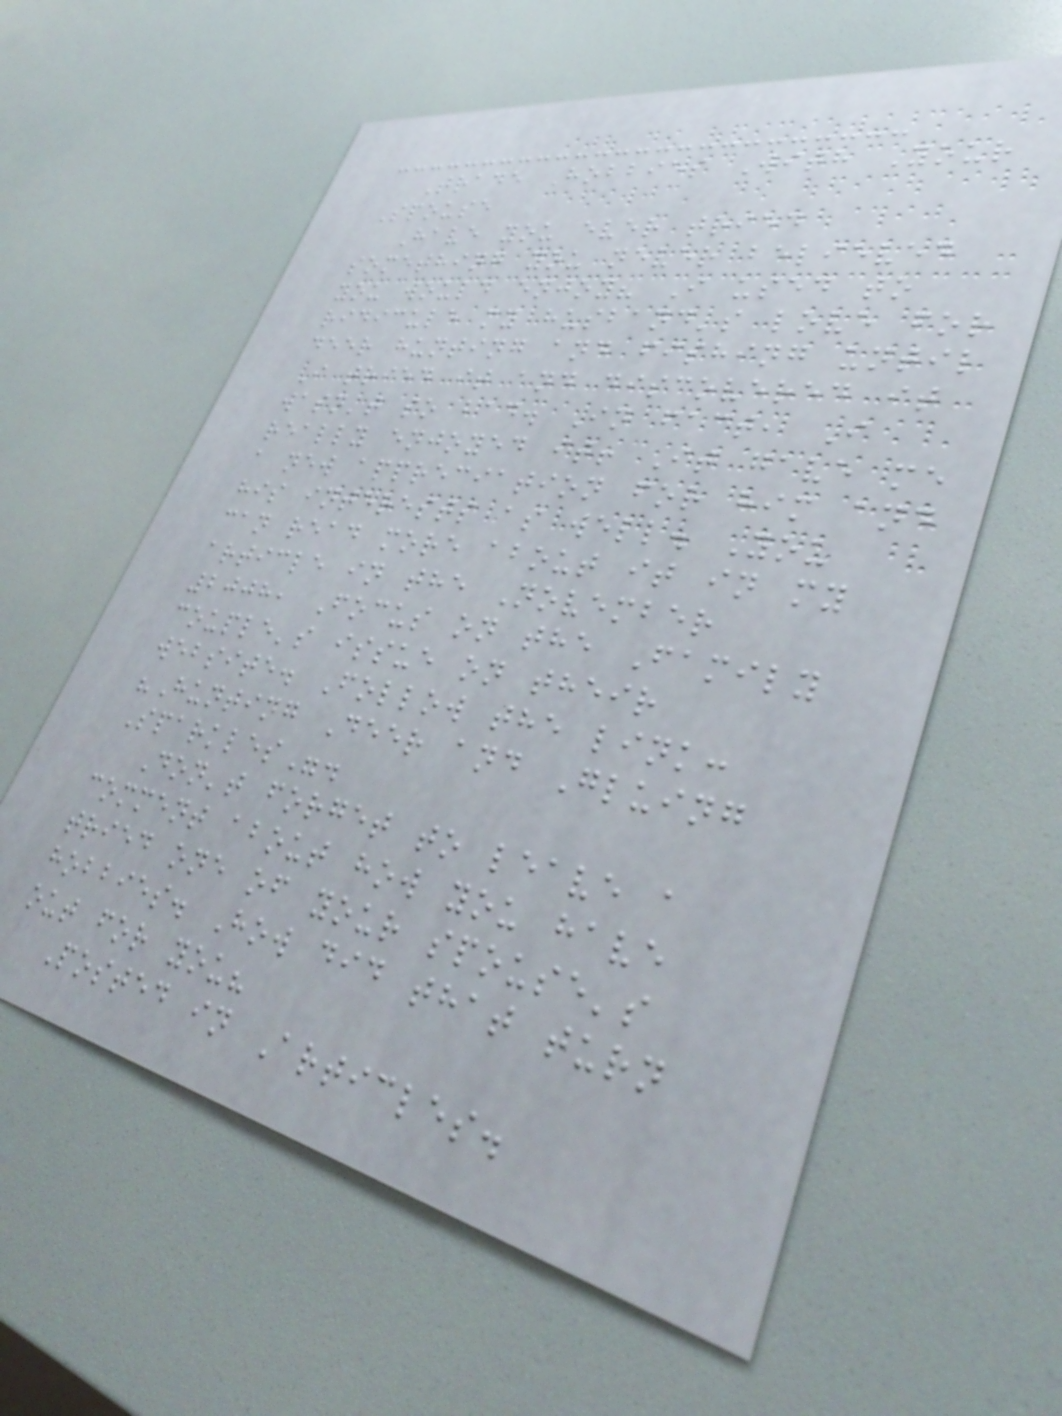Trade Hobbies With Your
Spouse
Have you ever tried
something you never believed
you would enjoy? I used to
ridicule my husband's love for
deer hunting and fishing until
I tried it and discovered it
wasn't so bad. In fact, I
really enjoyed it! It gave me
a new appreciation for him and
his interests as well. You
can read more about it in my
article in the November
2008, Focus on the Family
couple's issue on their
website. Follow the link:
"Hunting Deer and Gluing
Sparkles".
Don't forget to leave a
comment about how you have
tried one of your spouse's
hobbies. How did that turn
out for you?
Posted in Articles.
